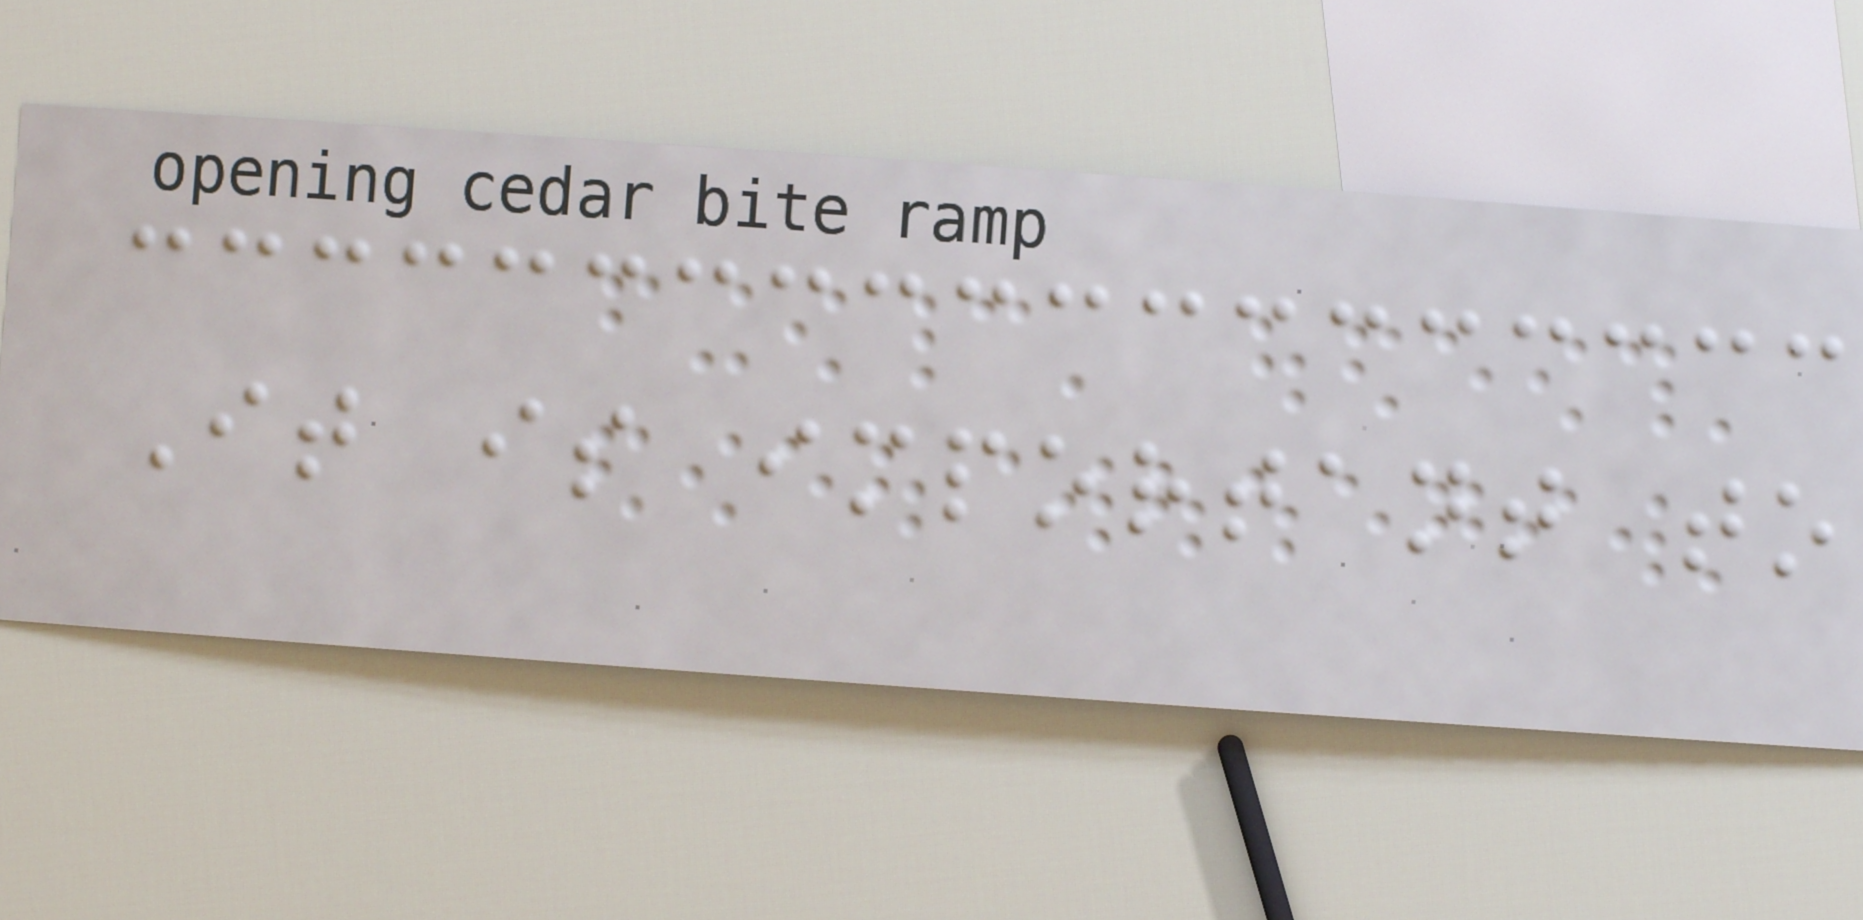It is important to
